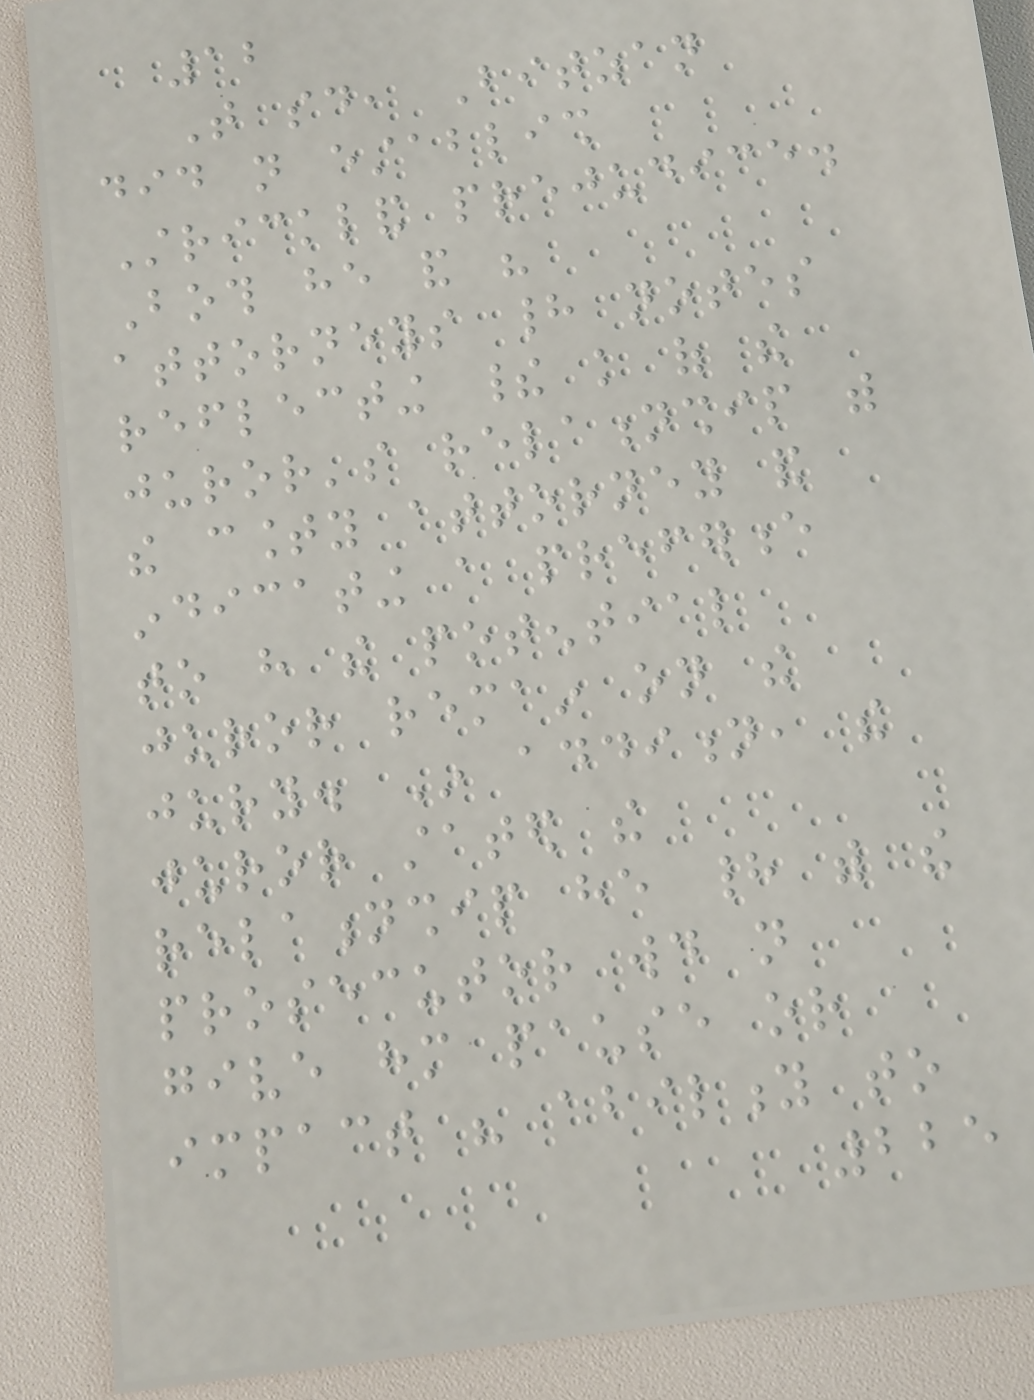12
That said, Bitzan
did not establish
Strickland prejudice.
Both he and his
attorneys had notes
reflecting their knowledge of the
juror's relationship with
the county attorney and
indicating a preference
to have the potential
juror remain on the
jury. In addition, the
juror stated the
relationship he had with the
prosecutor would not
give him pause or
impact his ability to
225
